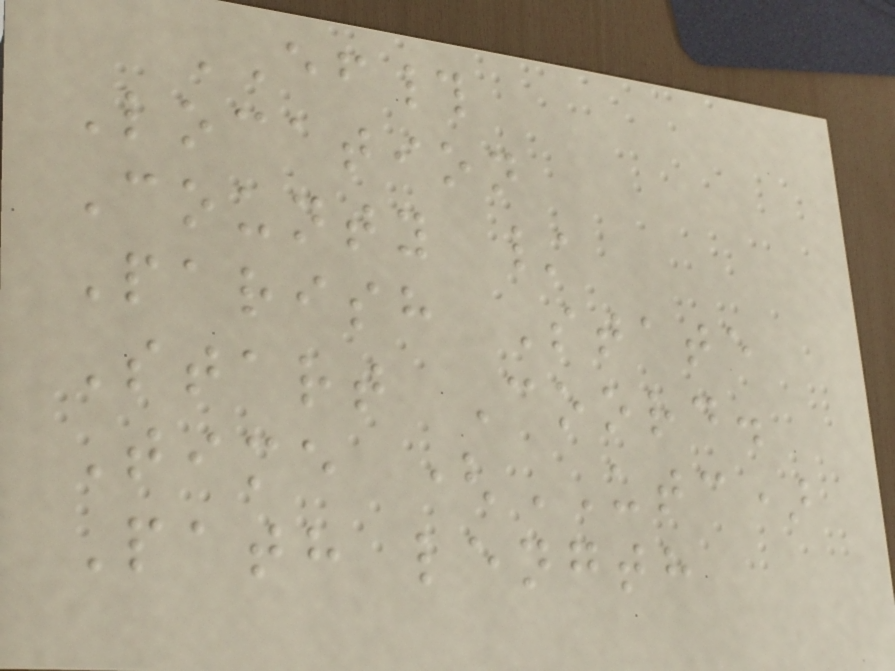EF#
Location
County /
Parish State
Start Coord.
Time (UTC)
Path length
